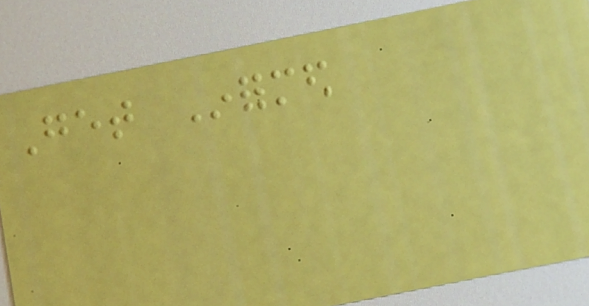Get Informed
